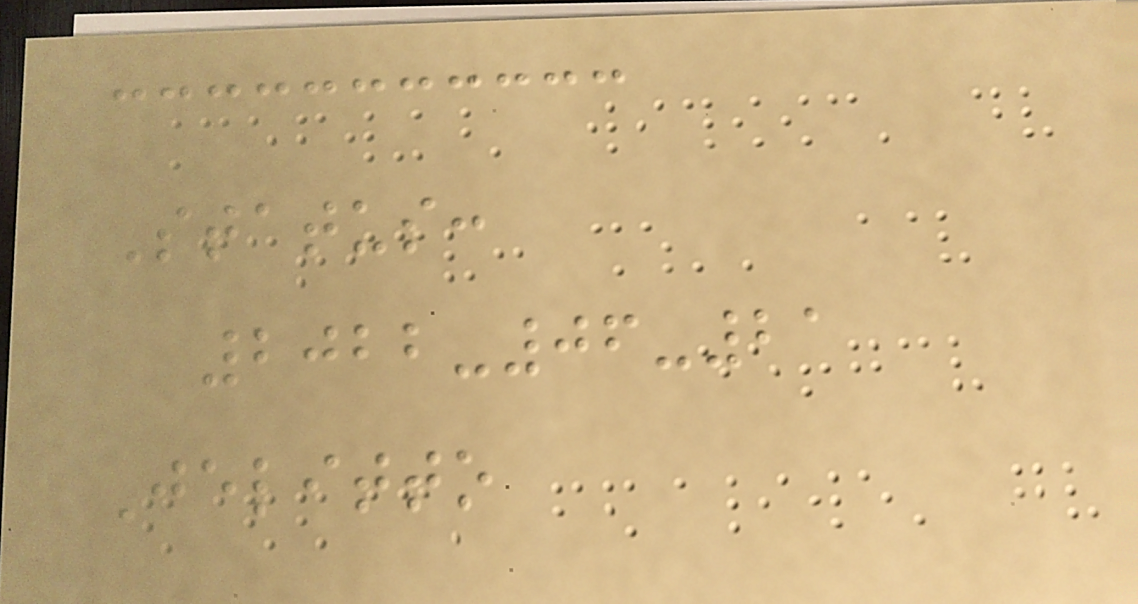Status:
2022-06-21
Jelitto
